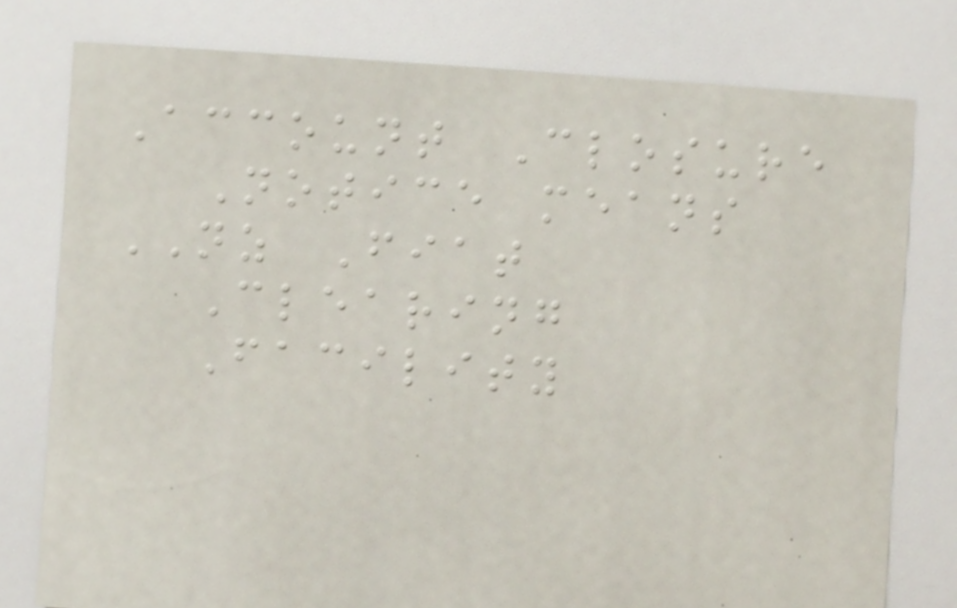Account Closure
Notice means
NZ Fiat
Clearing
Facility
